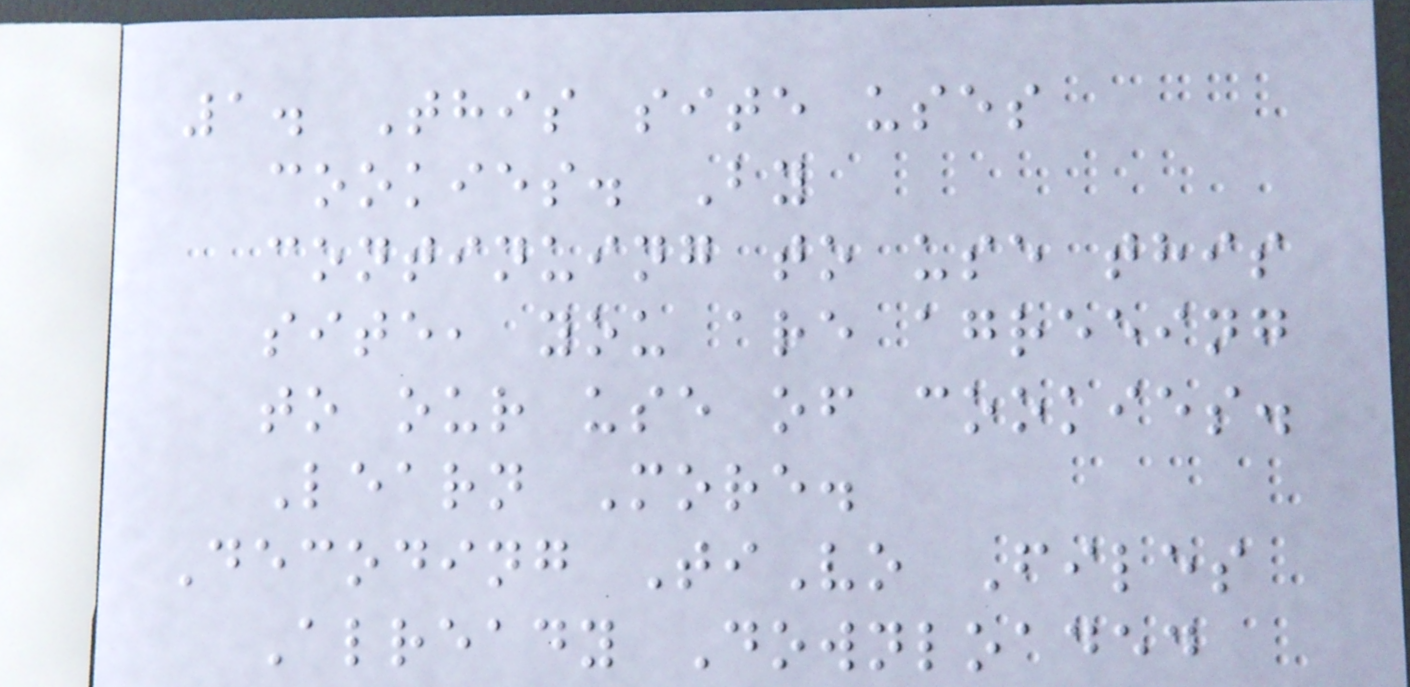1. This site uses
cookies. By
continuing to use this
site, you are agreeing
to our use of cookies.
Learn More.
Decoding TiVo Files
Already Downloaded
